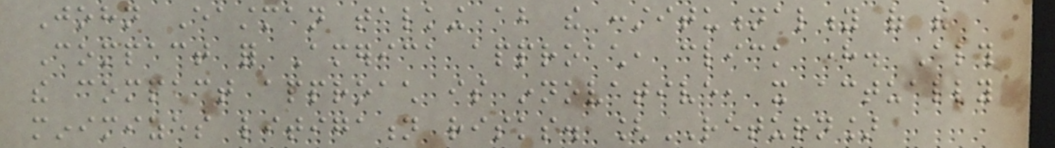John Eastman talking about the constitutionality of the
Compact for America approach, click here. Although
the compact approach is innovative, it actually
minimizes litigation risks. [RETURN]
